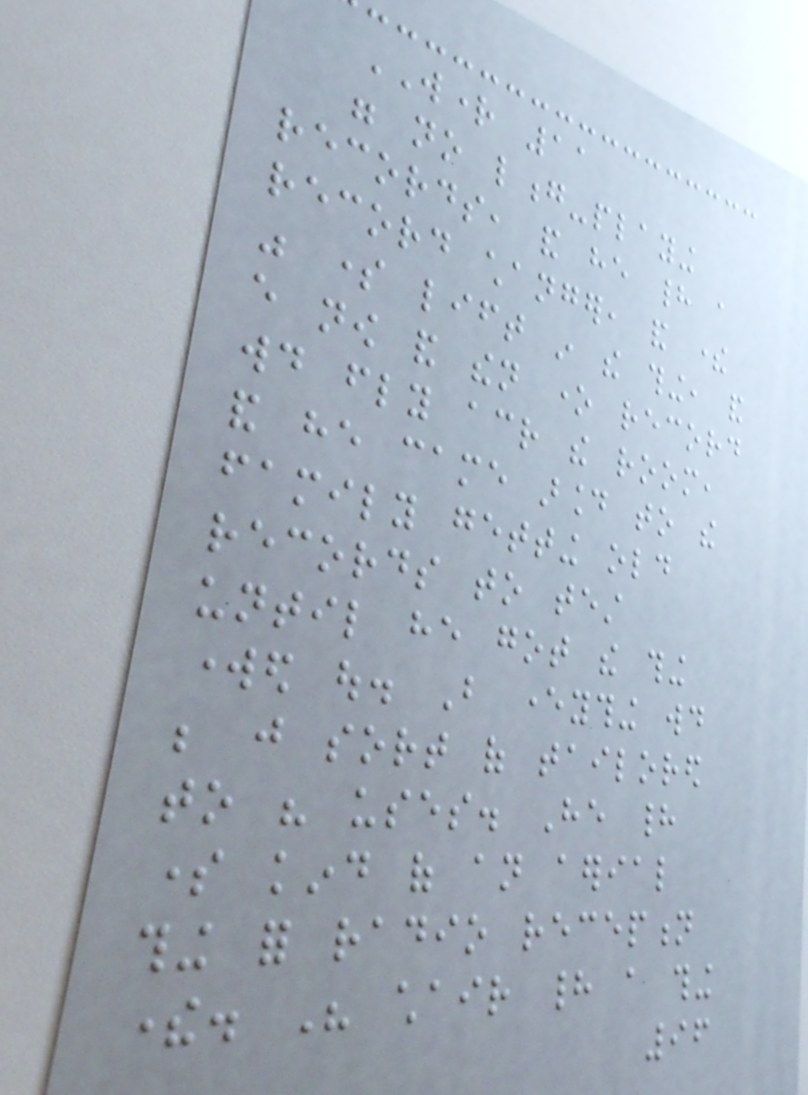WRIGHT 11
were no long-playing
records, and he had a
record changer, and there
was some lift in the thing, and
every now and then one record
would fly across the room,
and he came around to the
family getting old
records to test
until he got the thing
worked out. But everything would
be just sort of tailored
to his uses. He had
some kind of an aerial
thing for radio reception
there. His chair had a thing
96
